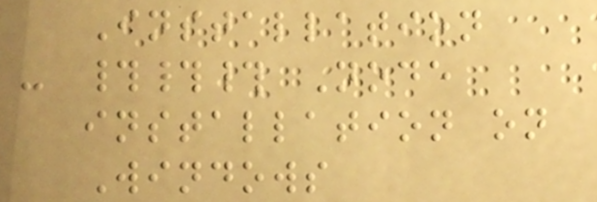Installation
- ### Node
installation on
Windows
